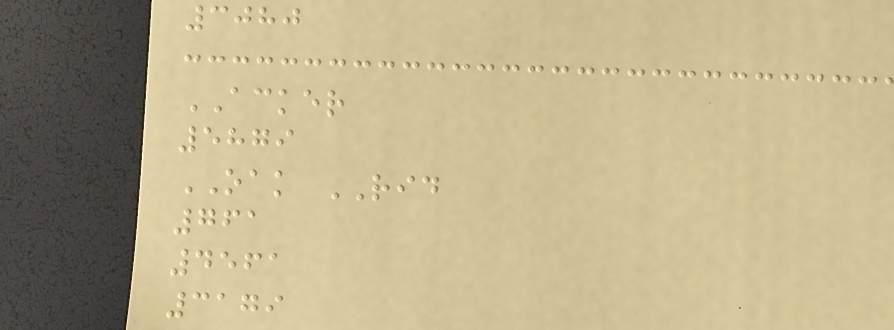3080
ACKER
5879
OAK RID
761
4561
3179
